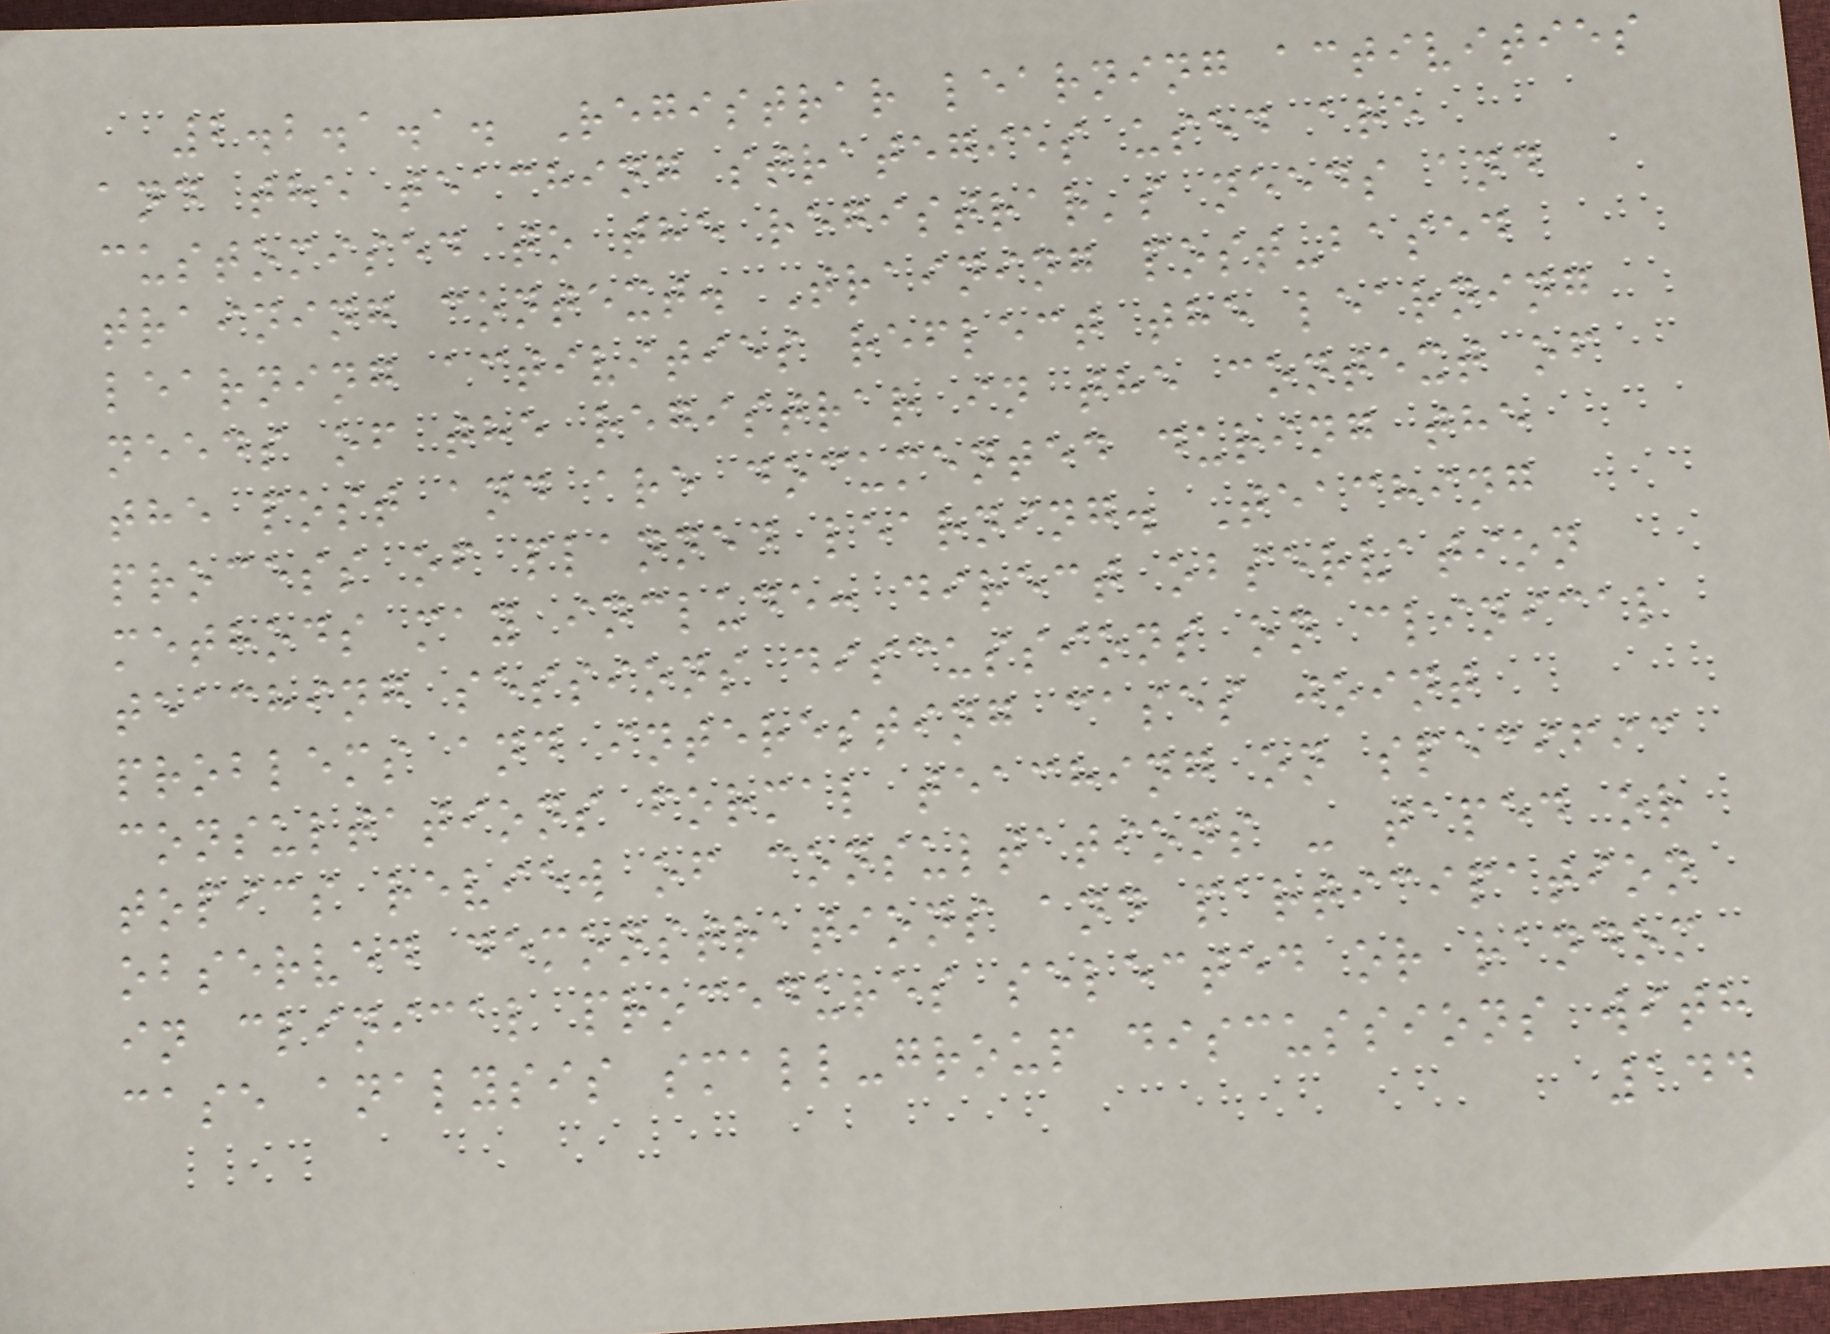2.2.1.1. Registrar learning activities
and the teaching strategies used are
customised to the registrar's needs and
training context. Training post-based
learning activities reflect the learning
needs of the registrar in the context of
the post and are documented during the
process of planned learning. Teaching
methods may include: direct observation
teaching sessions discussions on clinical
problems and interesting cases joint
consultations formal teaching on specific
topics review of consultations - taped or
observed demonstrations and participation
in clinical procedures selected or random
case analysis small-group discussions with
144
